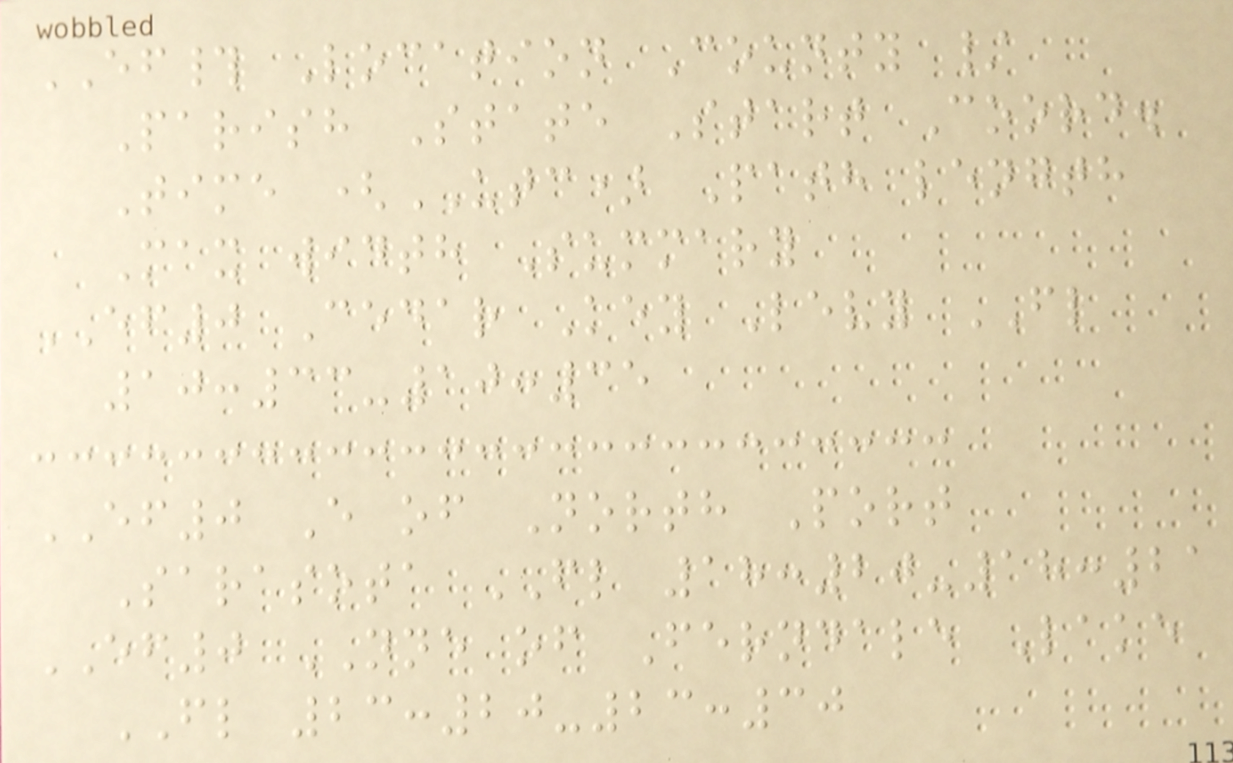EF# Location County /
Parish State Start Coord.
Time (UTC) Path length
Max width Summary
EF0 Cedar Key Levy FL
10:33-10:35
EF0 E of North Port
Sarasota FL 18:20-18:21
EF0 NNE of Ferndale Lake
FL 23:20-23:30
